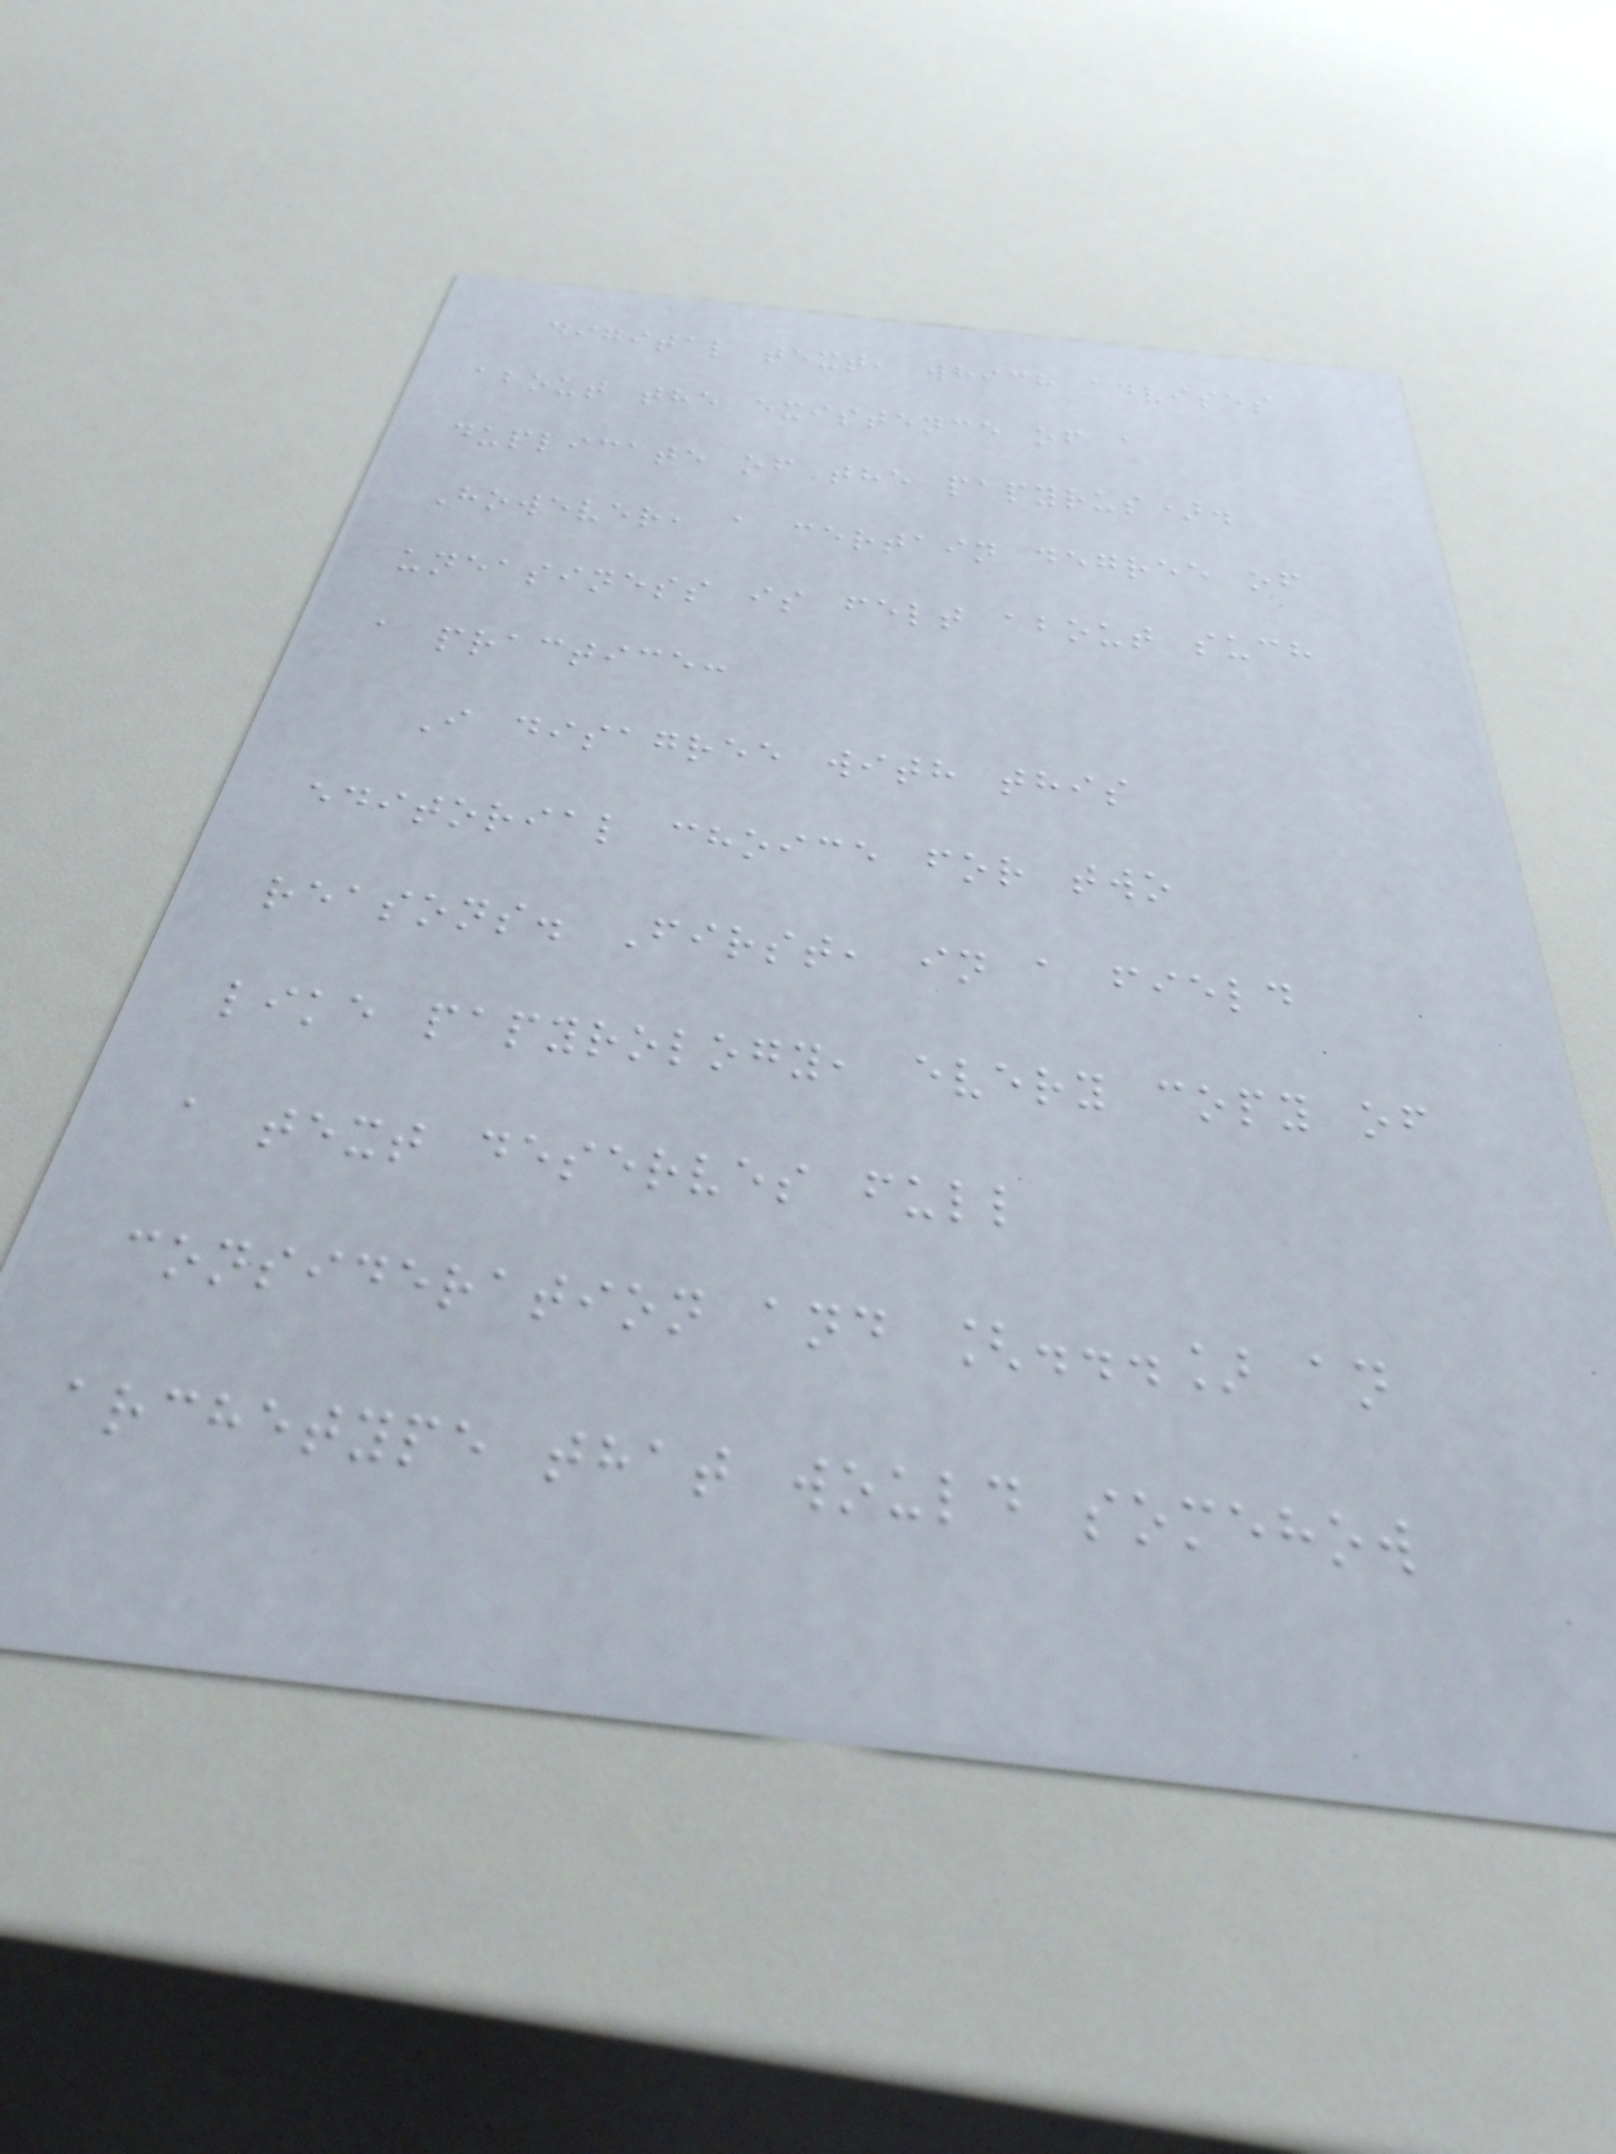digital text, which advises
about the existence of a
duplicate of the papyrus).
However, a certain degree of
uneasiness is felt about such
a practice:
I disagree with this
editorial choice for two
reasons. First, in a field
like papyrology, every copy of
a text deserves full
consideration and [...] an
archetype that would somehow
